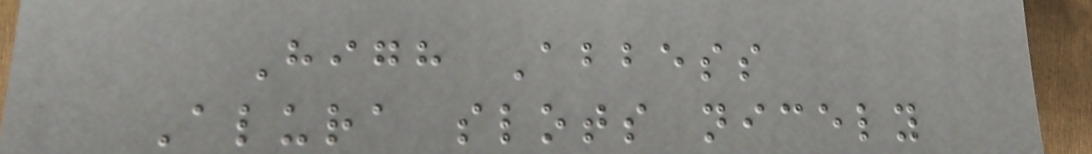High Abbess
Alura slots nicely
